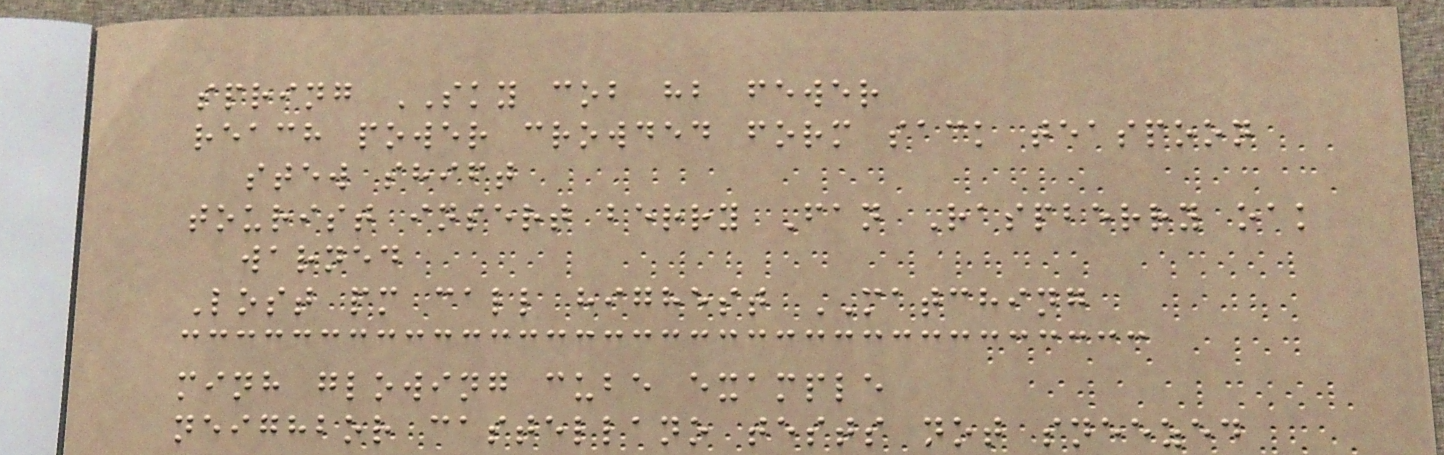spring SKY cob hb fewer
reach power crowded form sack teaspoon
stew shift
tourist insert berry Fan Raspberry oak
warned
Lost pm call highest MATCHING
minh glowing cube example
neighbor castellano tests not sneezed
